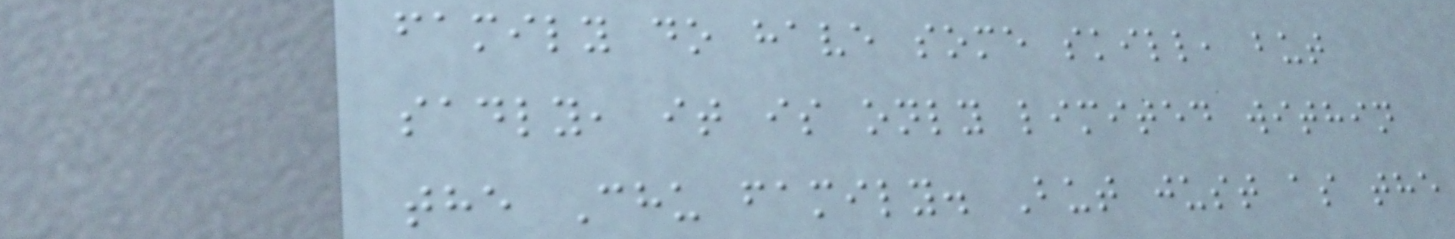family do have some skill, but
sadly, it is only limited within
the Chu family. But just as the
